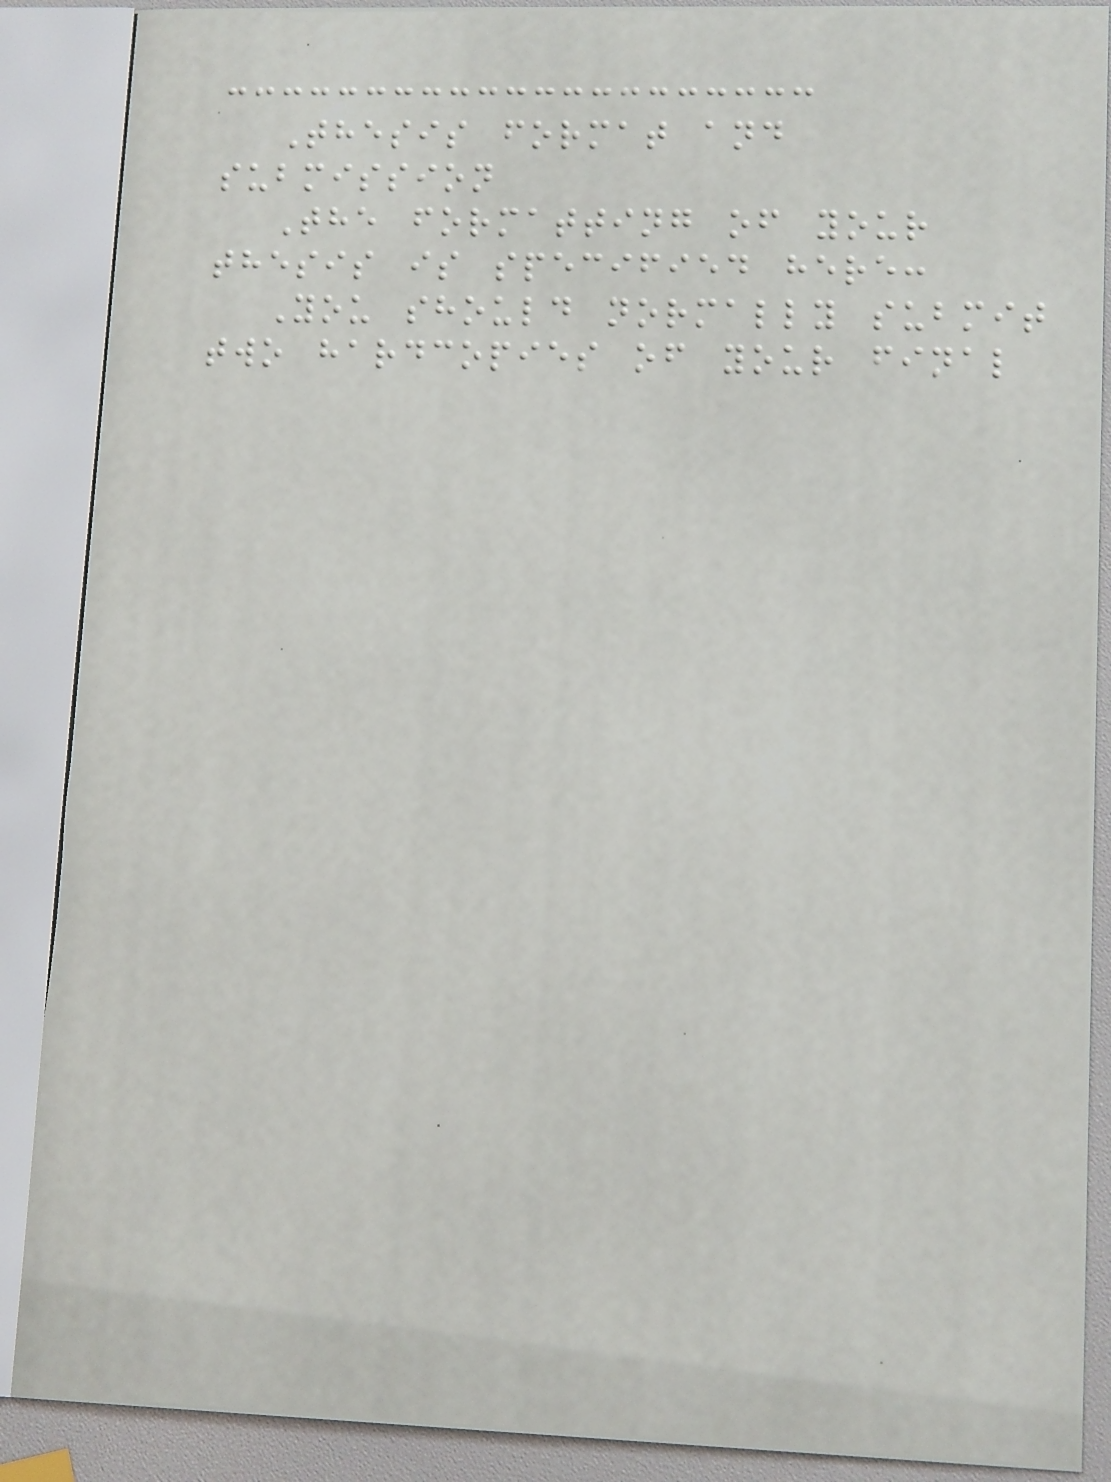Thesis format and
submission
The formatting of your
thesis is specified here:
You should normally submit
two hardcopies of your final
